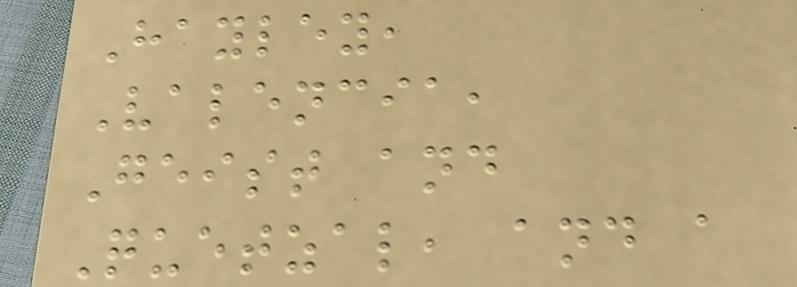Hayley,
Valencia,
Geist and
Quetzal, and a
